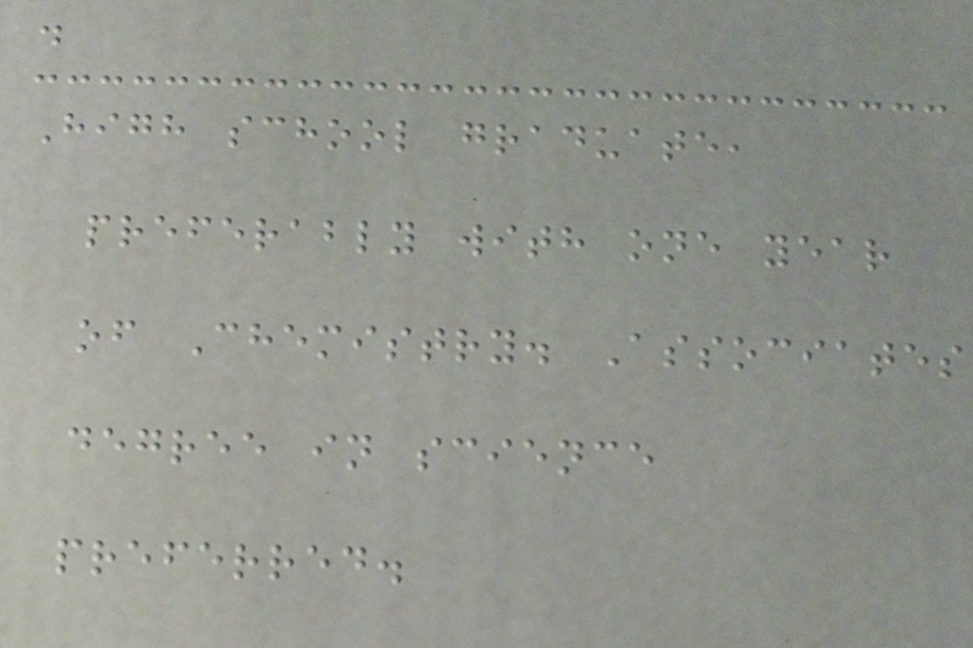.
High school graduate,
preferably with one year
of Chemistry. Associates
degree in science
preferred.
